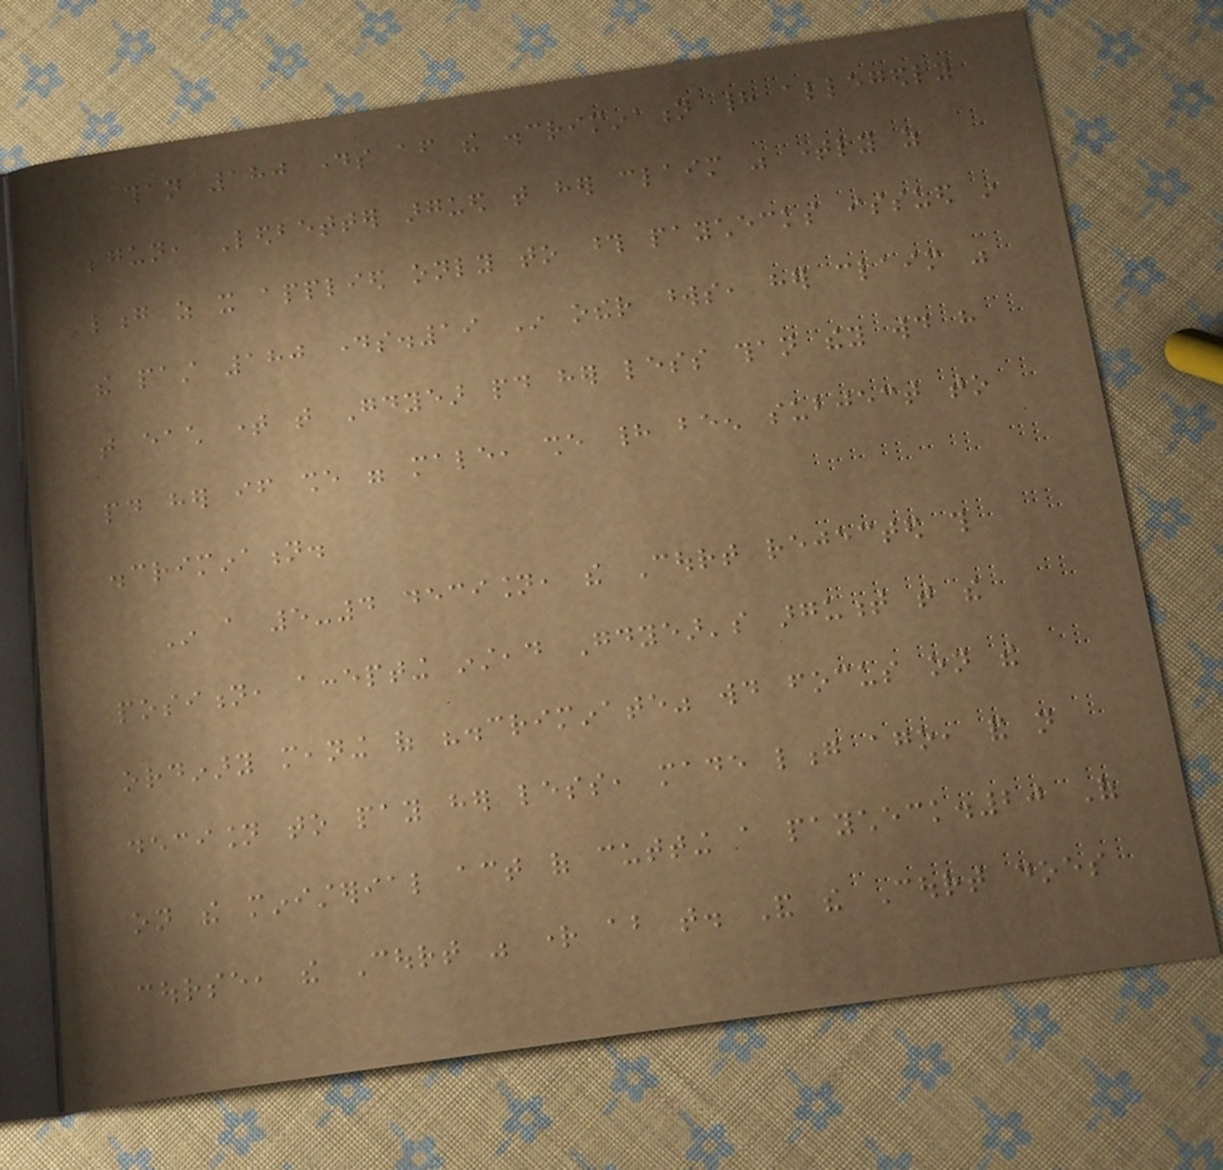than 180 days after the discrimination had allegedly
begun, Ledbetter argued that her claim was timely as
long as it applied only to those paychecks issued in
the past 180 days.19 In other words, her claim was
that each time that Goodyear paid her less than they would have
paid her if she were male, she had been subject to
discrimination.
In a 5-4 decision, the Court rejected this
position, accepting instead Goodyear's argument that the
ordinary meaning of "discriminate" would focus on the
decision to pay her less, made long ago, and not
on the ministerial act of cutting a paycheck.20 Of
course, the Court was right about that. And the Court does
